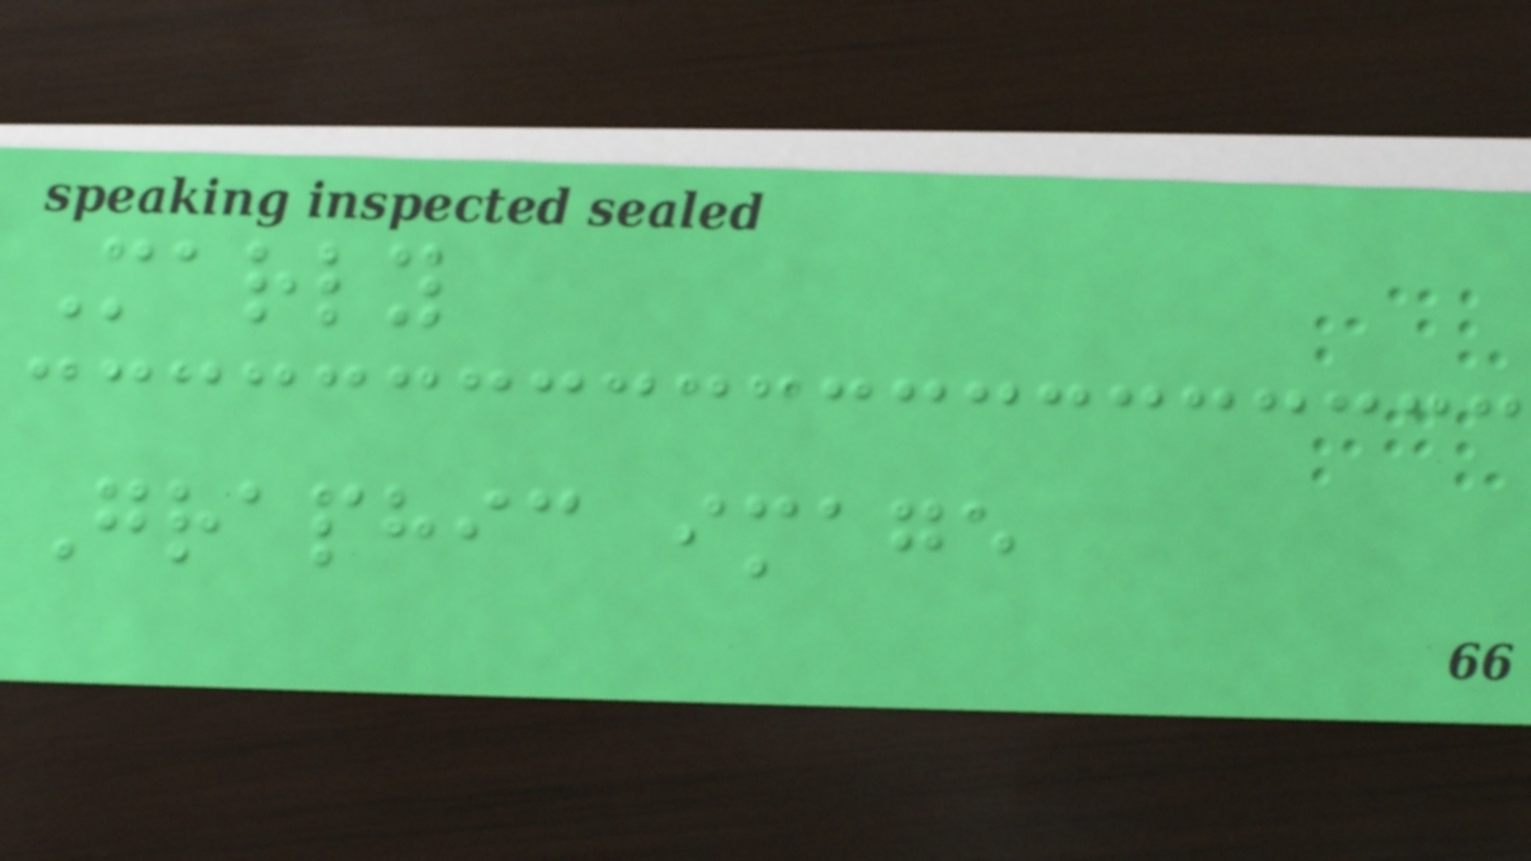Marly
Graphic image
